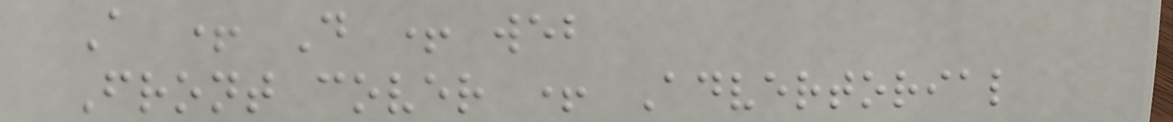A + D + web
Front cover + Advertorial
